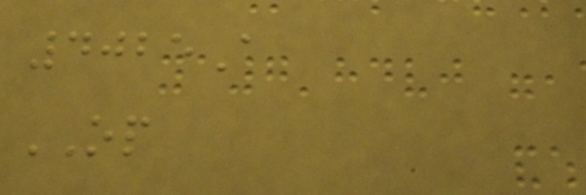4025A
OP
